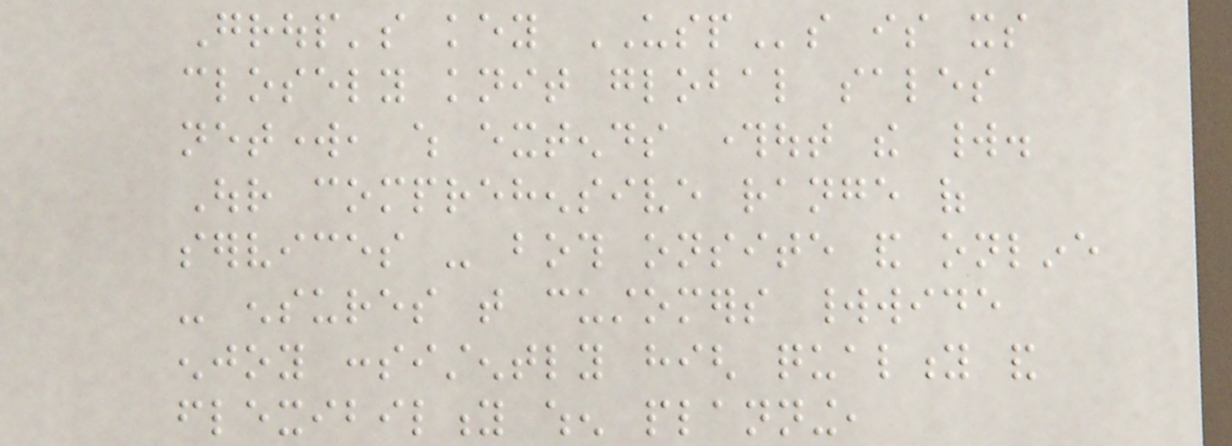Group's key USPs is its
closely knit global sales
network, which extends throughout the world.
Our comprehensive range of
services - both onsite and online
- ensures that customers worldwide
enjoy consistently high quality and
flexibility when planning,
